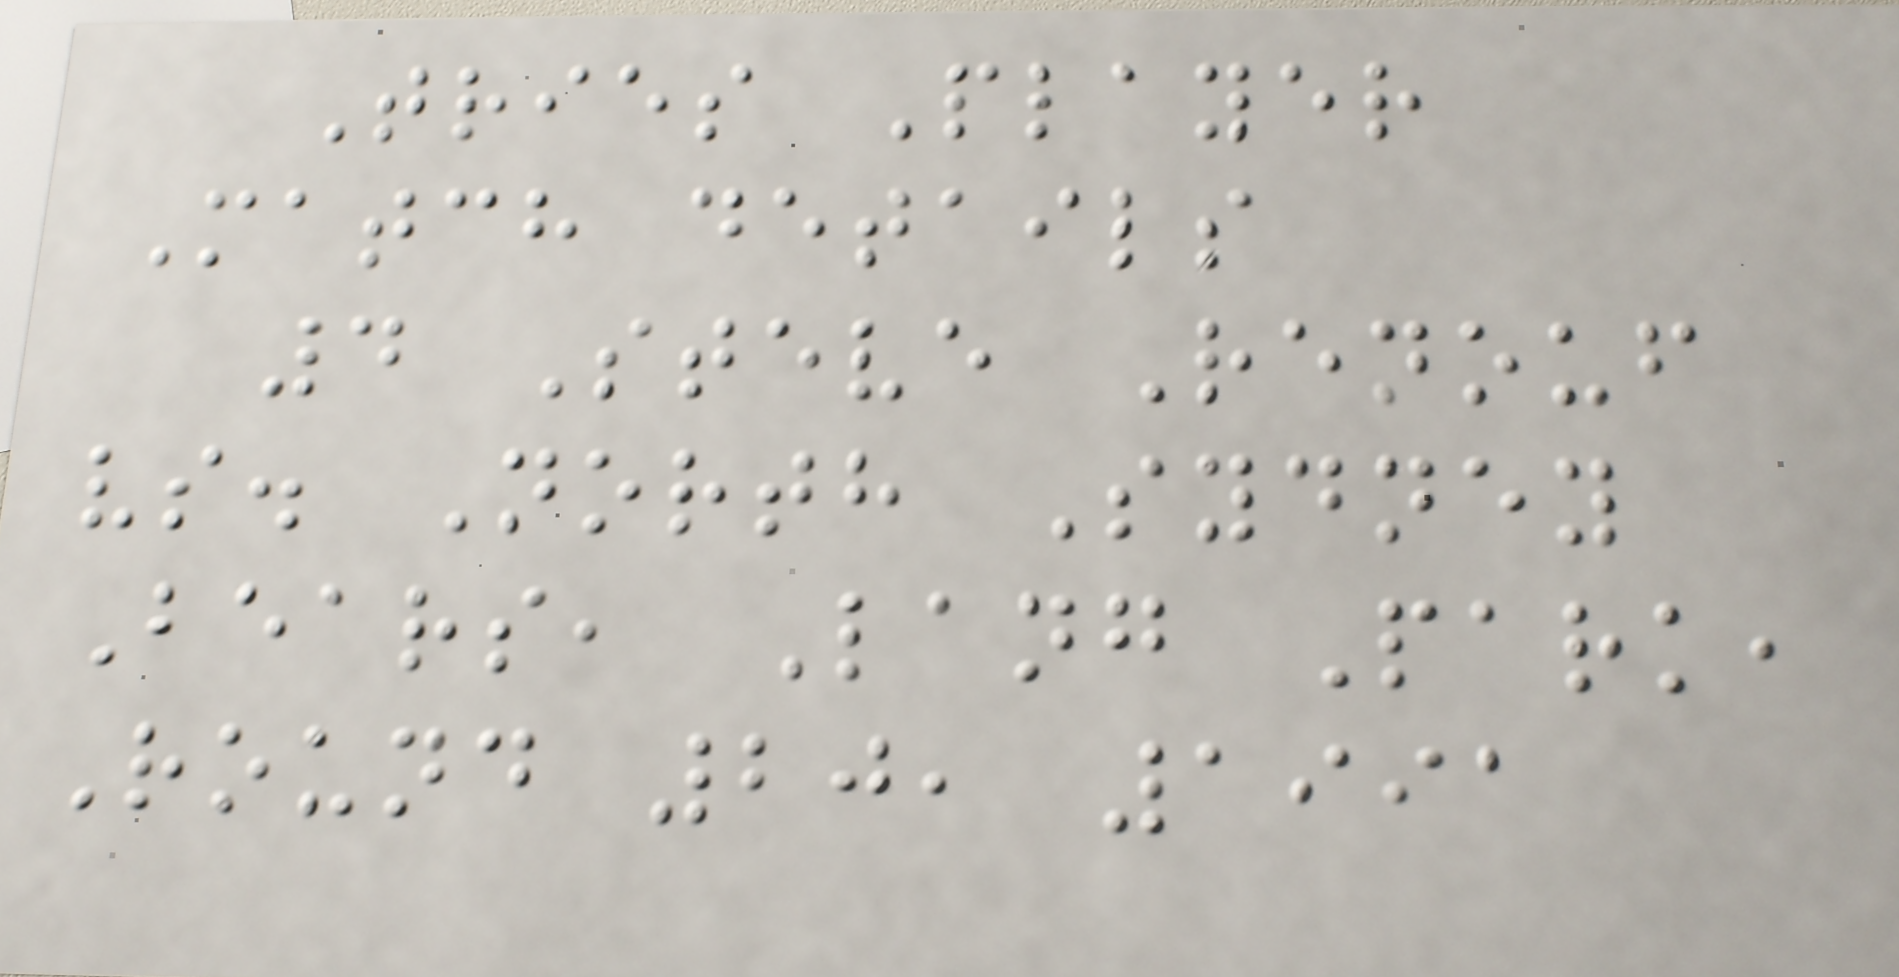Tries Player
Match details
4 Steve Renouf
vs. North Sydney
Bears, Lang Park,
Round 20, 1991
